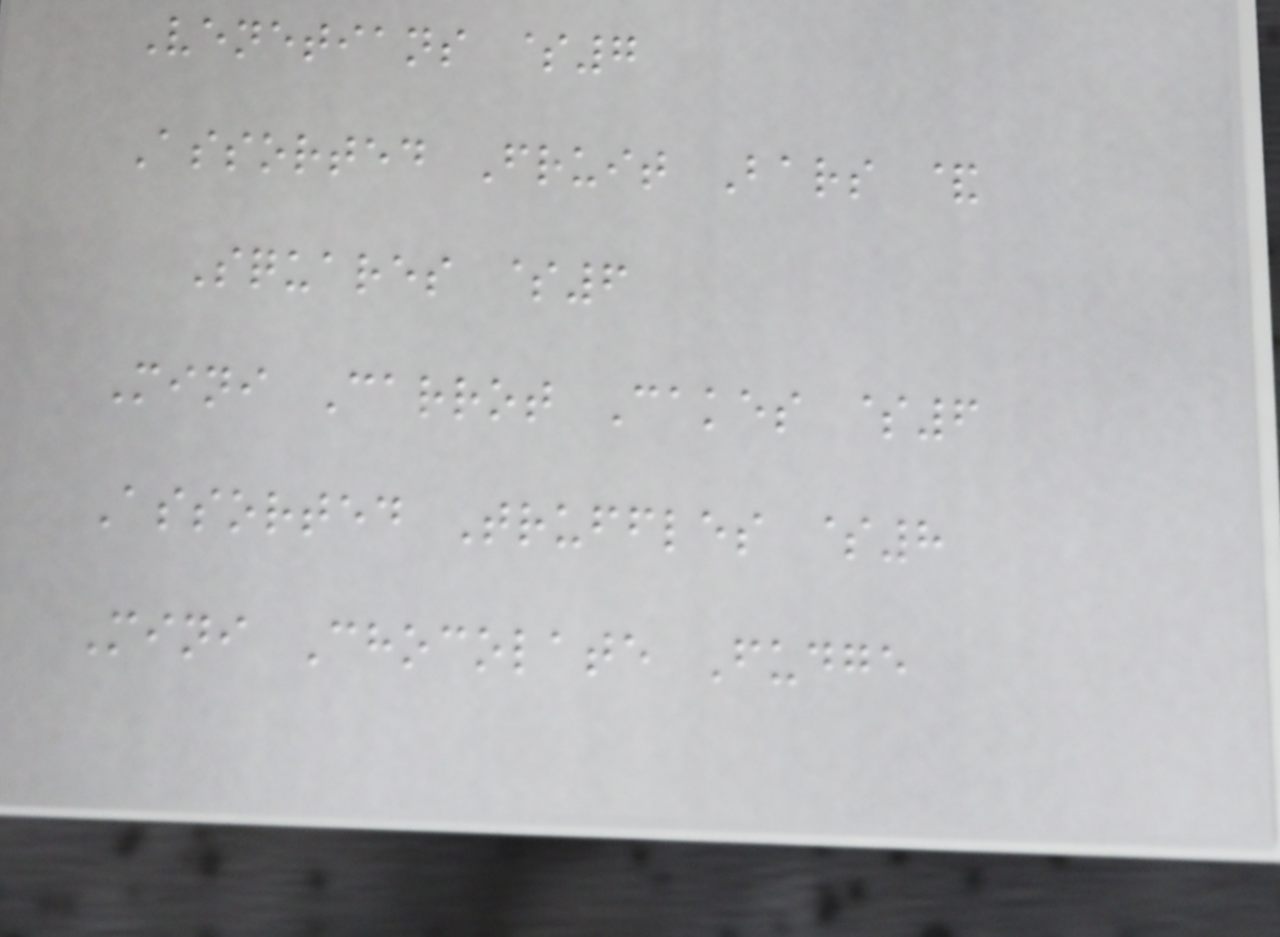Venetians $7
Assorted Fruit Bars &
Squares $6
Mini Carrot Cakes $6
Assorted Truffles $8
Mini Chocolate Fudge
